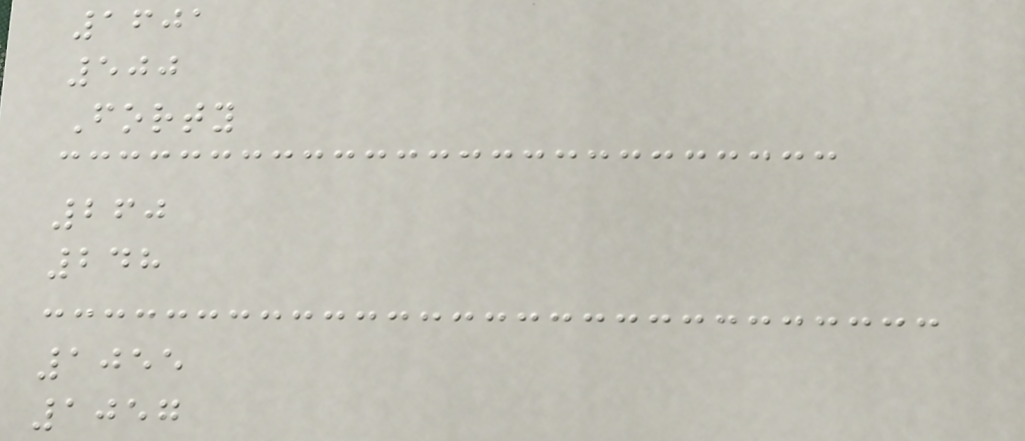1601
500
Forty
260
248
1055
1057
